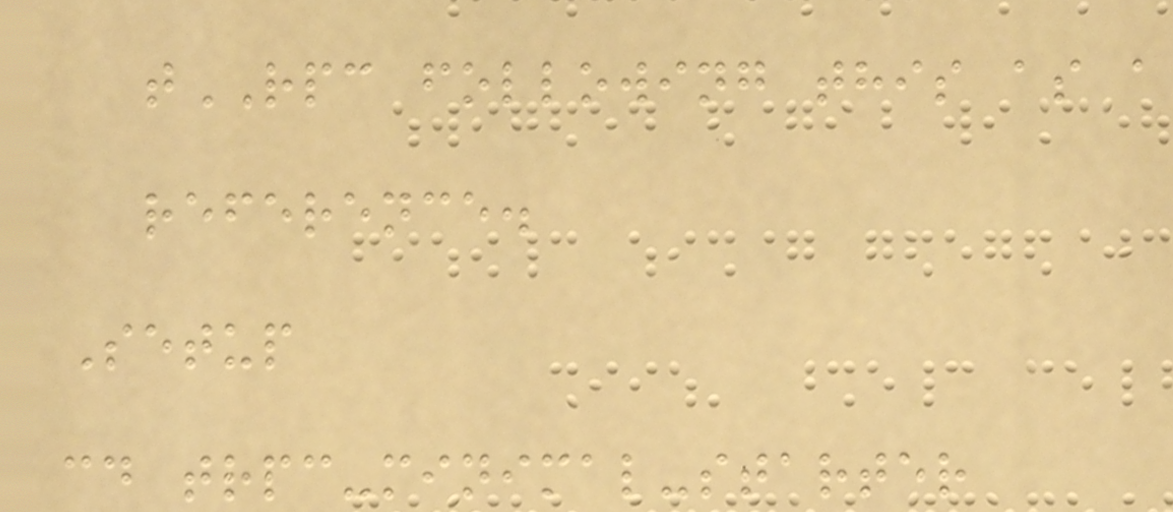tRPC following this as a
reference.
Setup
cd trpc-minimal-starter
